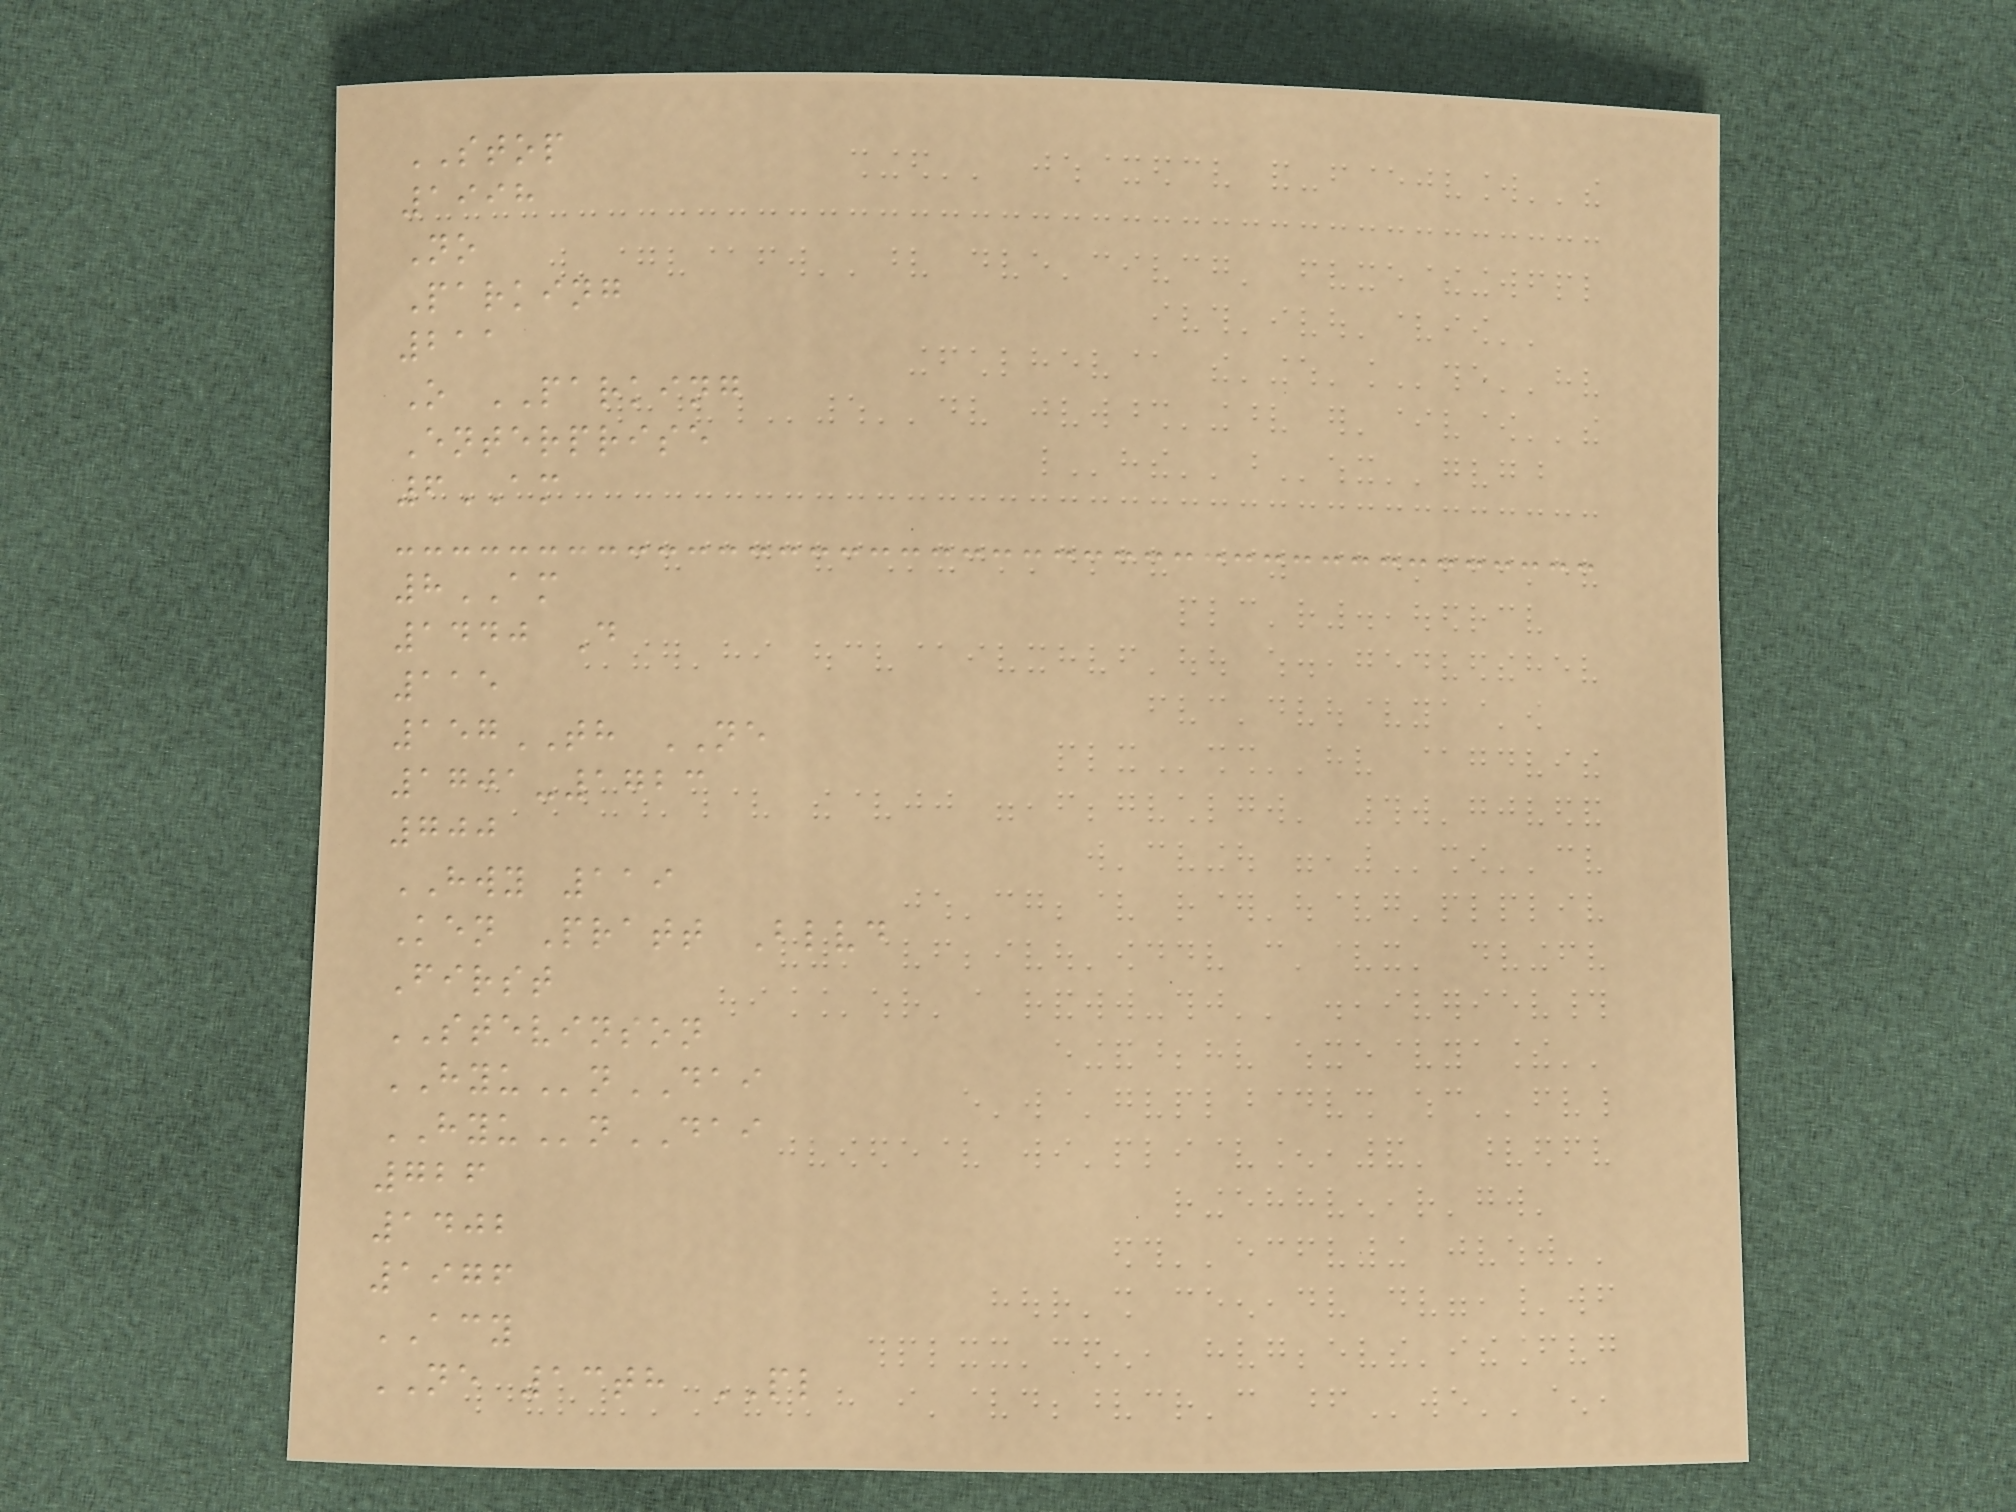STOP
1998
No
Parking
211
O PARKING
Enterprise
6AM
8AM
1440 D
115
157TH NE
1701-1723
700
HWY 119
Ken Pratt Blvd
First
STEVINSON
HYUnDAI
HYUnDAI
726
1402
1976
ACY
NE 13th PL
